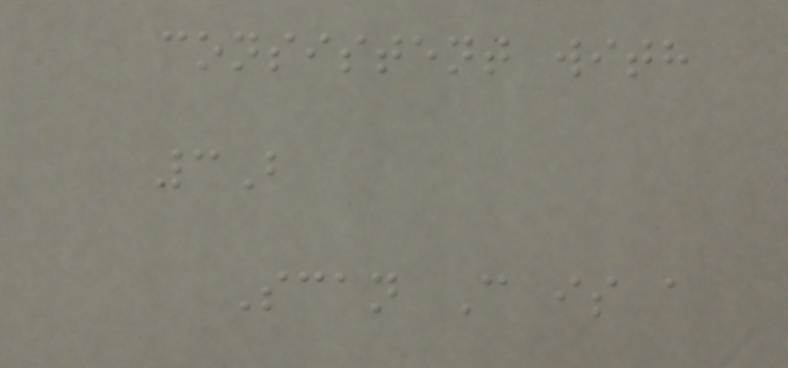consistent with
3B
Scan C is a
